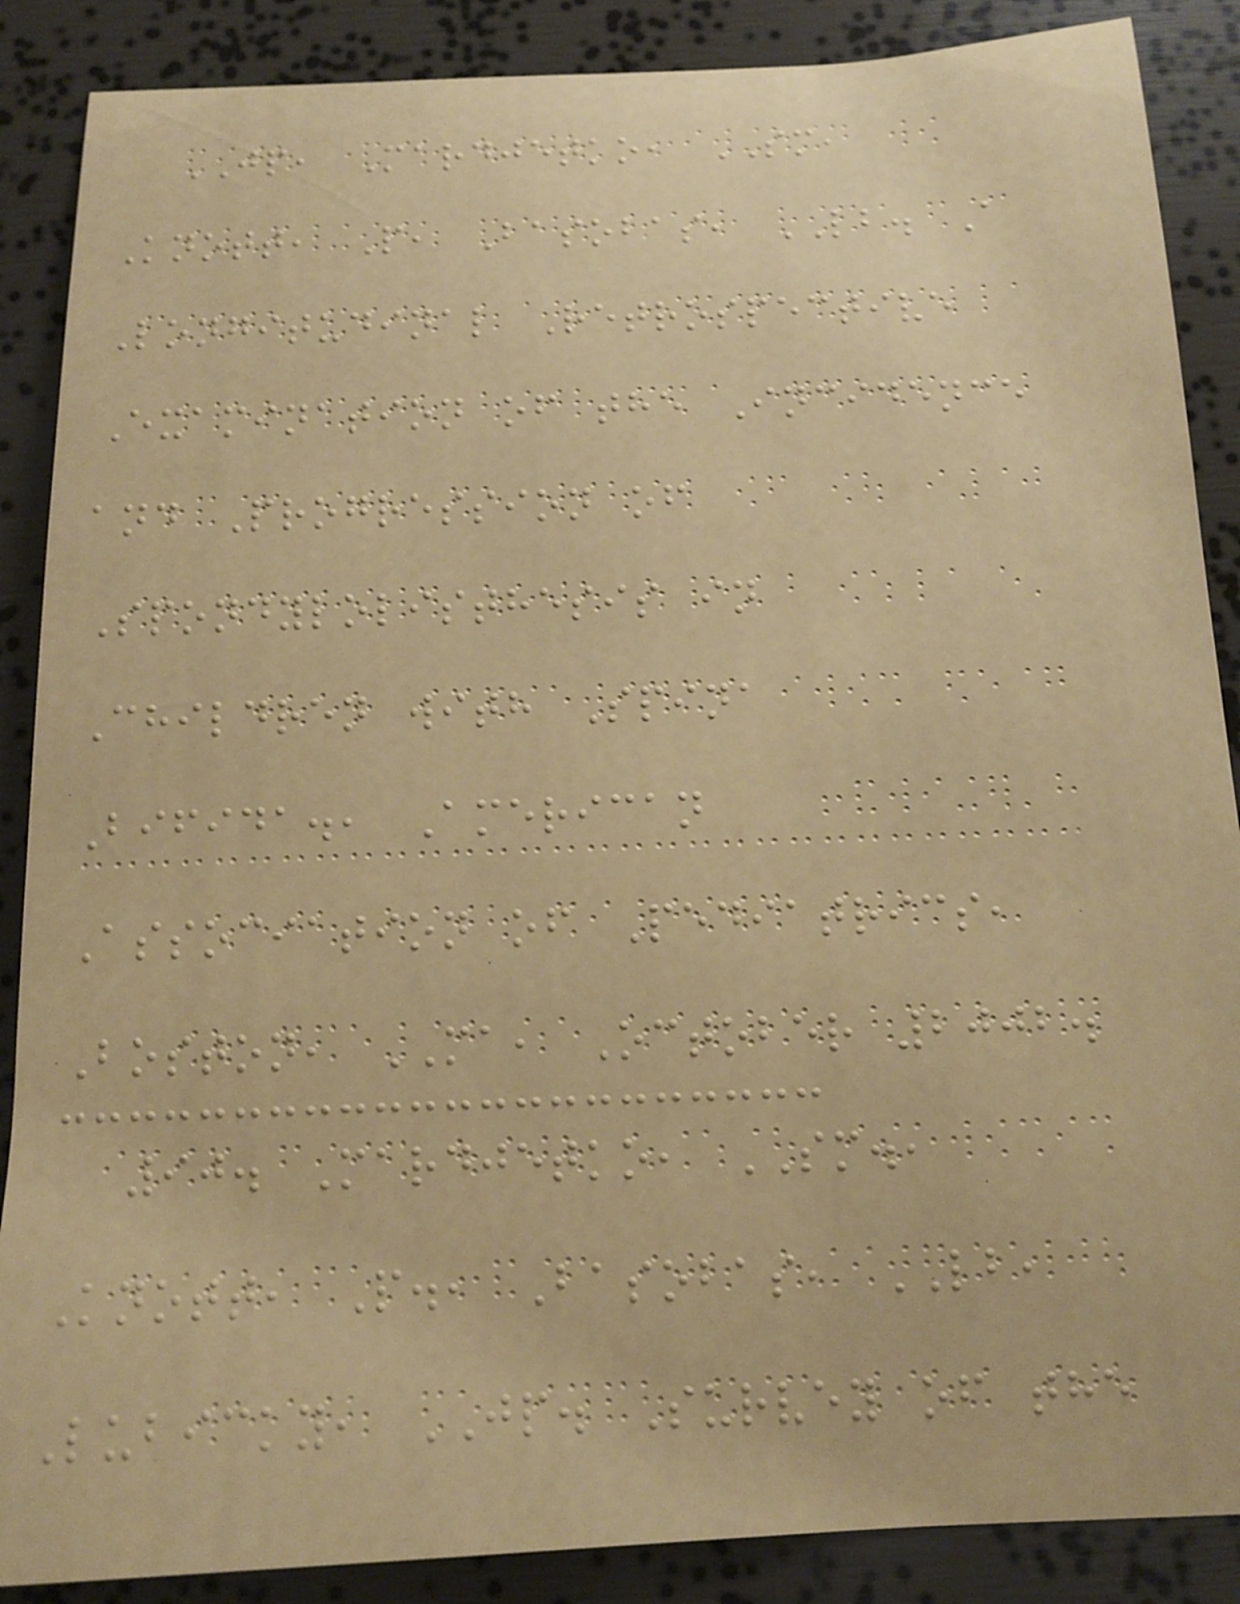JP, Mardjetko, SM,
Knott, P, Basobas, LB. A
Longitudinal Retrospective
Examination of the Incidence
and Progression of
Spondylolisthesis in
Children with Spina
Bifida., American
Association of Pediatrics,
Boston, MA, October 2002.
90. Mardjetko, SM.,
Knott, P., Basobas, LB,
Lubicky, JP. Survey of the
